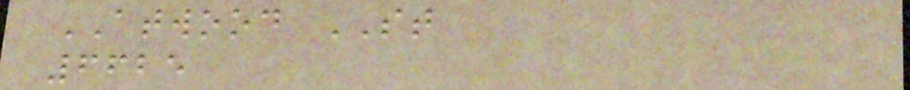ATWOOD ST
6625
